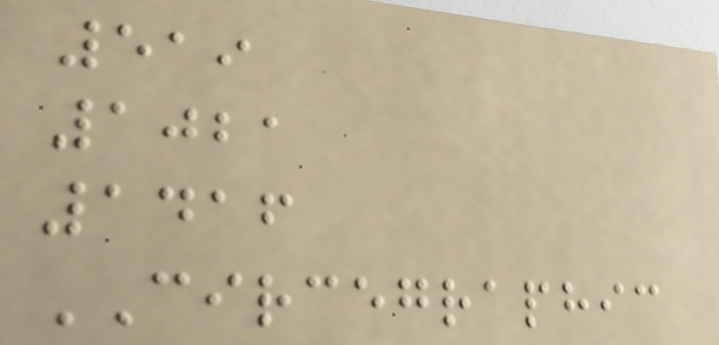519
1021
1416
CIRCEGRAPHIC
